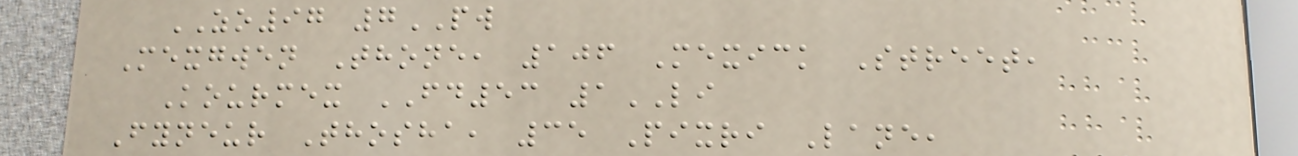ZO97 7PW
Mexgwen Thone, 106 Mexick Street,
Kourmex FD53 1LI
Fyneur Thosha, 35 Pixri Lane,
